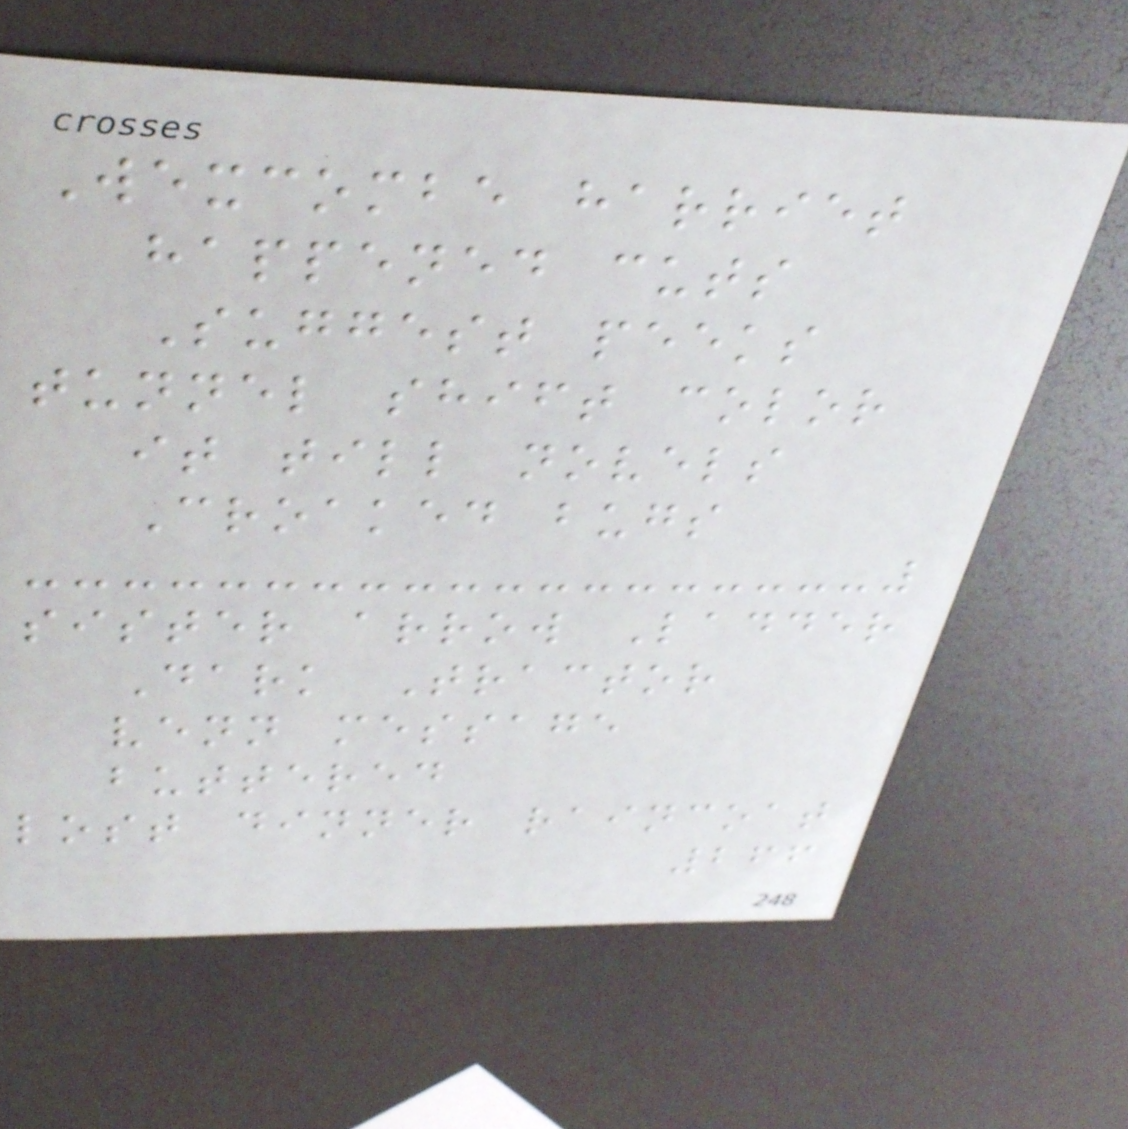Wexcombe harriet
happened cuts
Suggest peeks
tunnel shift color
it till novels
Croaked bugs
sister arrow Ladder
Dark Tractor
venn message
buttered
lost dinner raincoat
266
